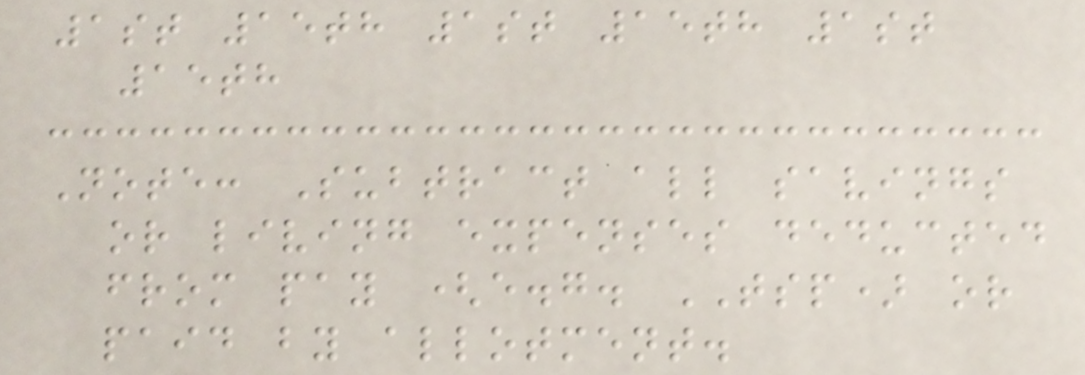1st 15th 1st 15th 1st
15th
Note: Subtract all savings
or living expenses deducted
from pay (e.g. TSP) or
paid by allotment.
